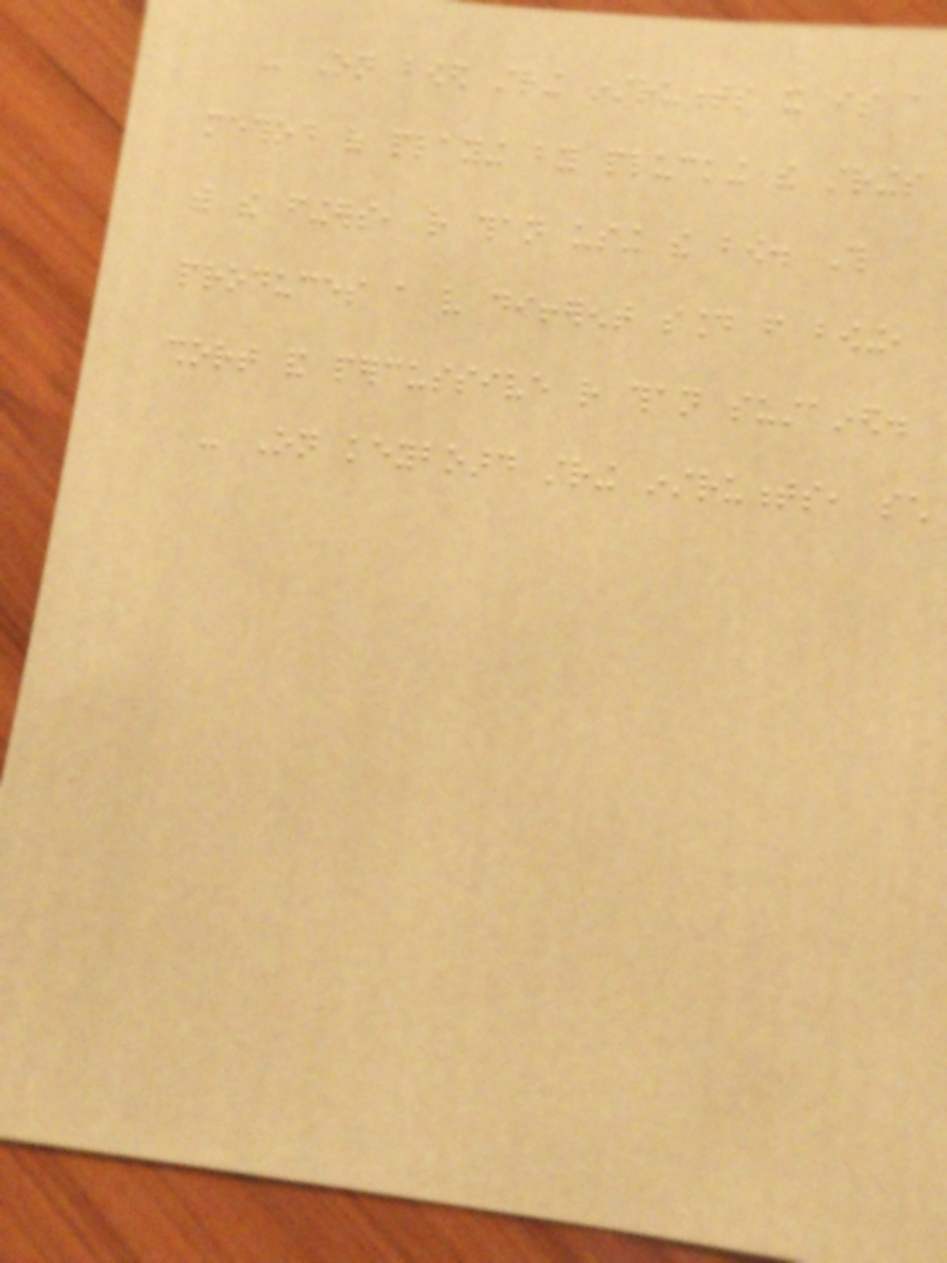- On bowed string instruments it is a
method of playing by plucking the strings
with the fingers, rather than using the bow. This
produces a very different sound from bowing,
short and percussive rather than sustained.
- On keyboard string instruments, such
